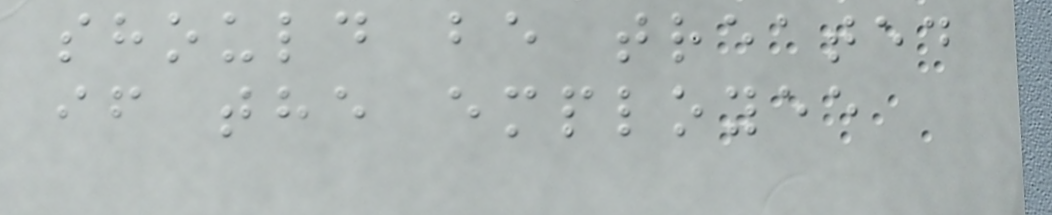should be treated
if the employee
